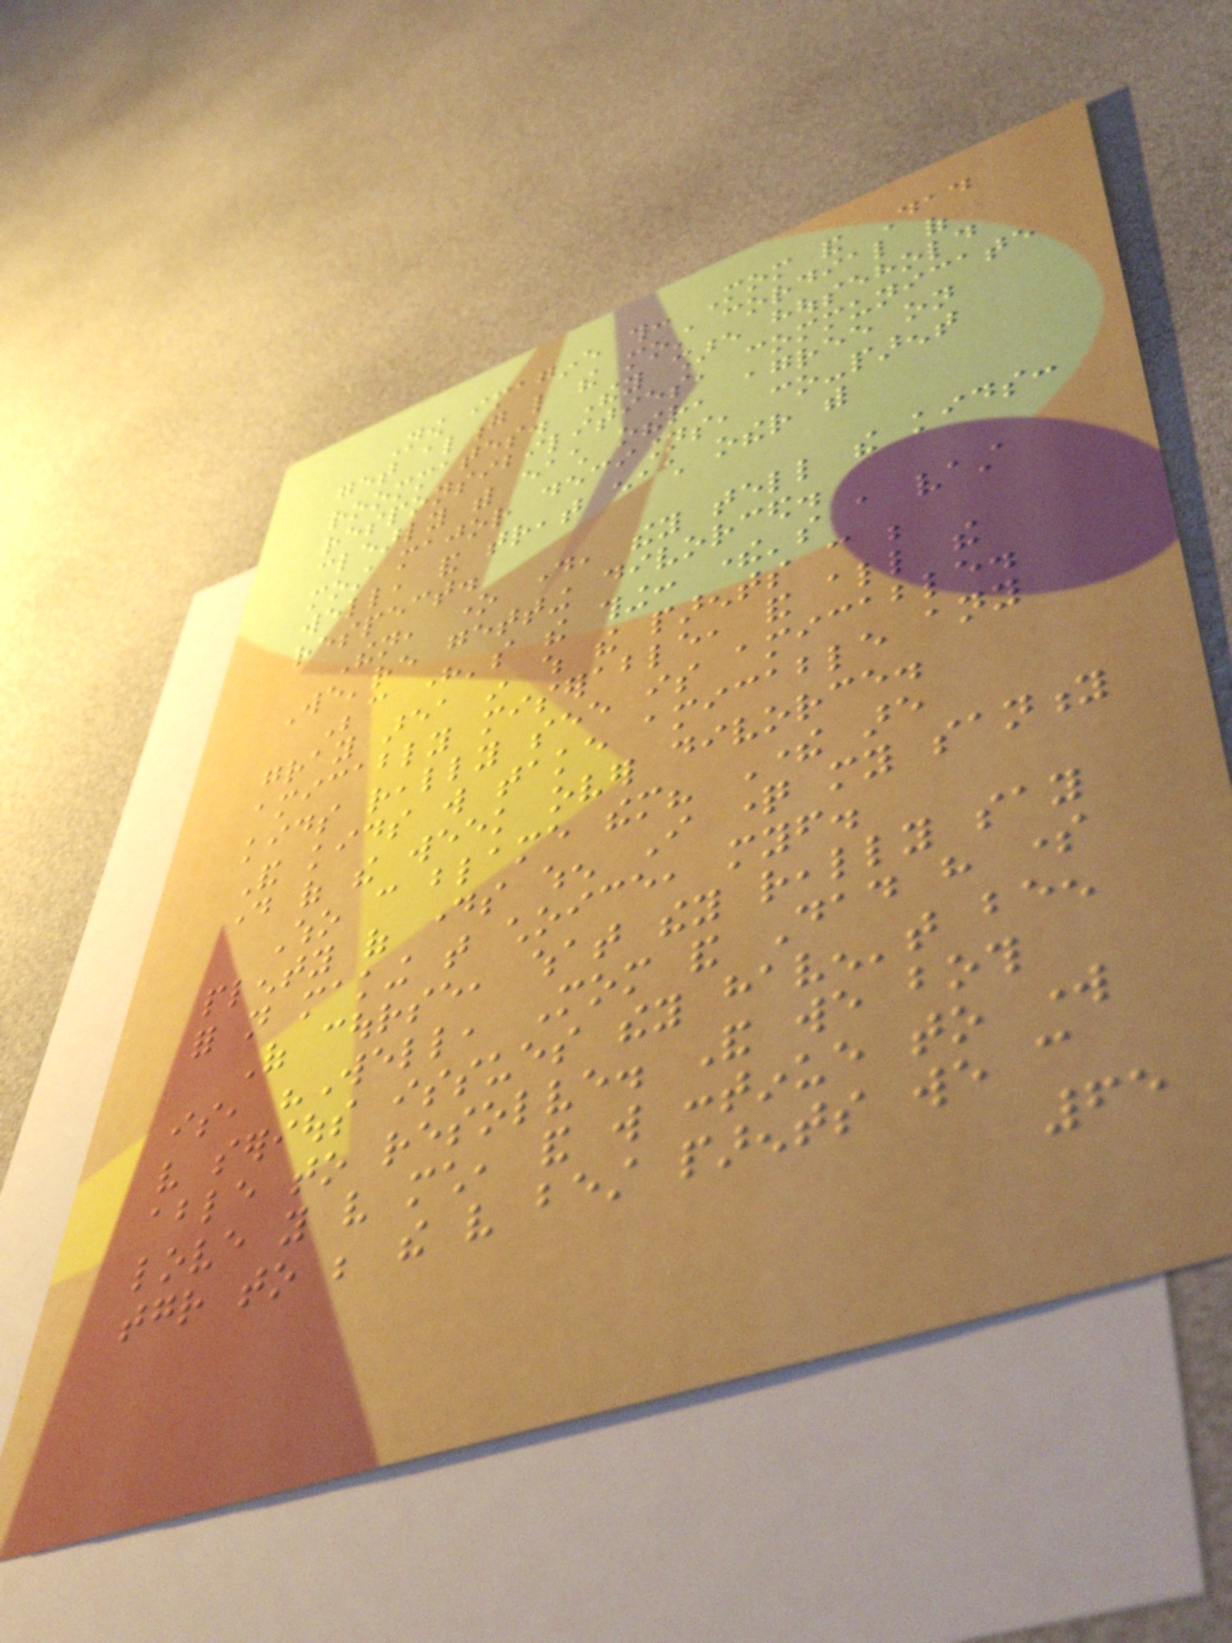Now imagine this: Mom and Dad
get along like the most cordial of
roommates. They share household
responsibilities, communicate
clearly with each other, agree on
most major decisions, co-parent
well, and treat each other with
respect.
Then, one day, they tell the kids:
We're getting divorced.
Because here's the thing: there's a vast
gray area in which the parents can be
amicably miserable, and all the
kids really see is amicable.
And kids will take amicable any
day of the week over divorce.
Who can blame them? There are
plenty of days when I question my sanity
for not making that choice, myself.
Of course, what they really say
is, "Well, Mom and Dad have some
very serious issues they haven't been
able to resolve. And we both
love you very much, and will continue to work
together to be the very best parents we can
65
